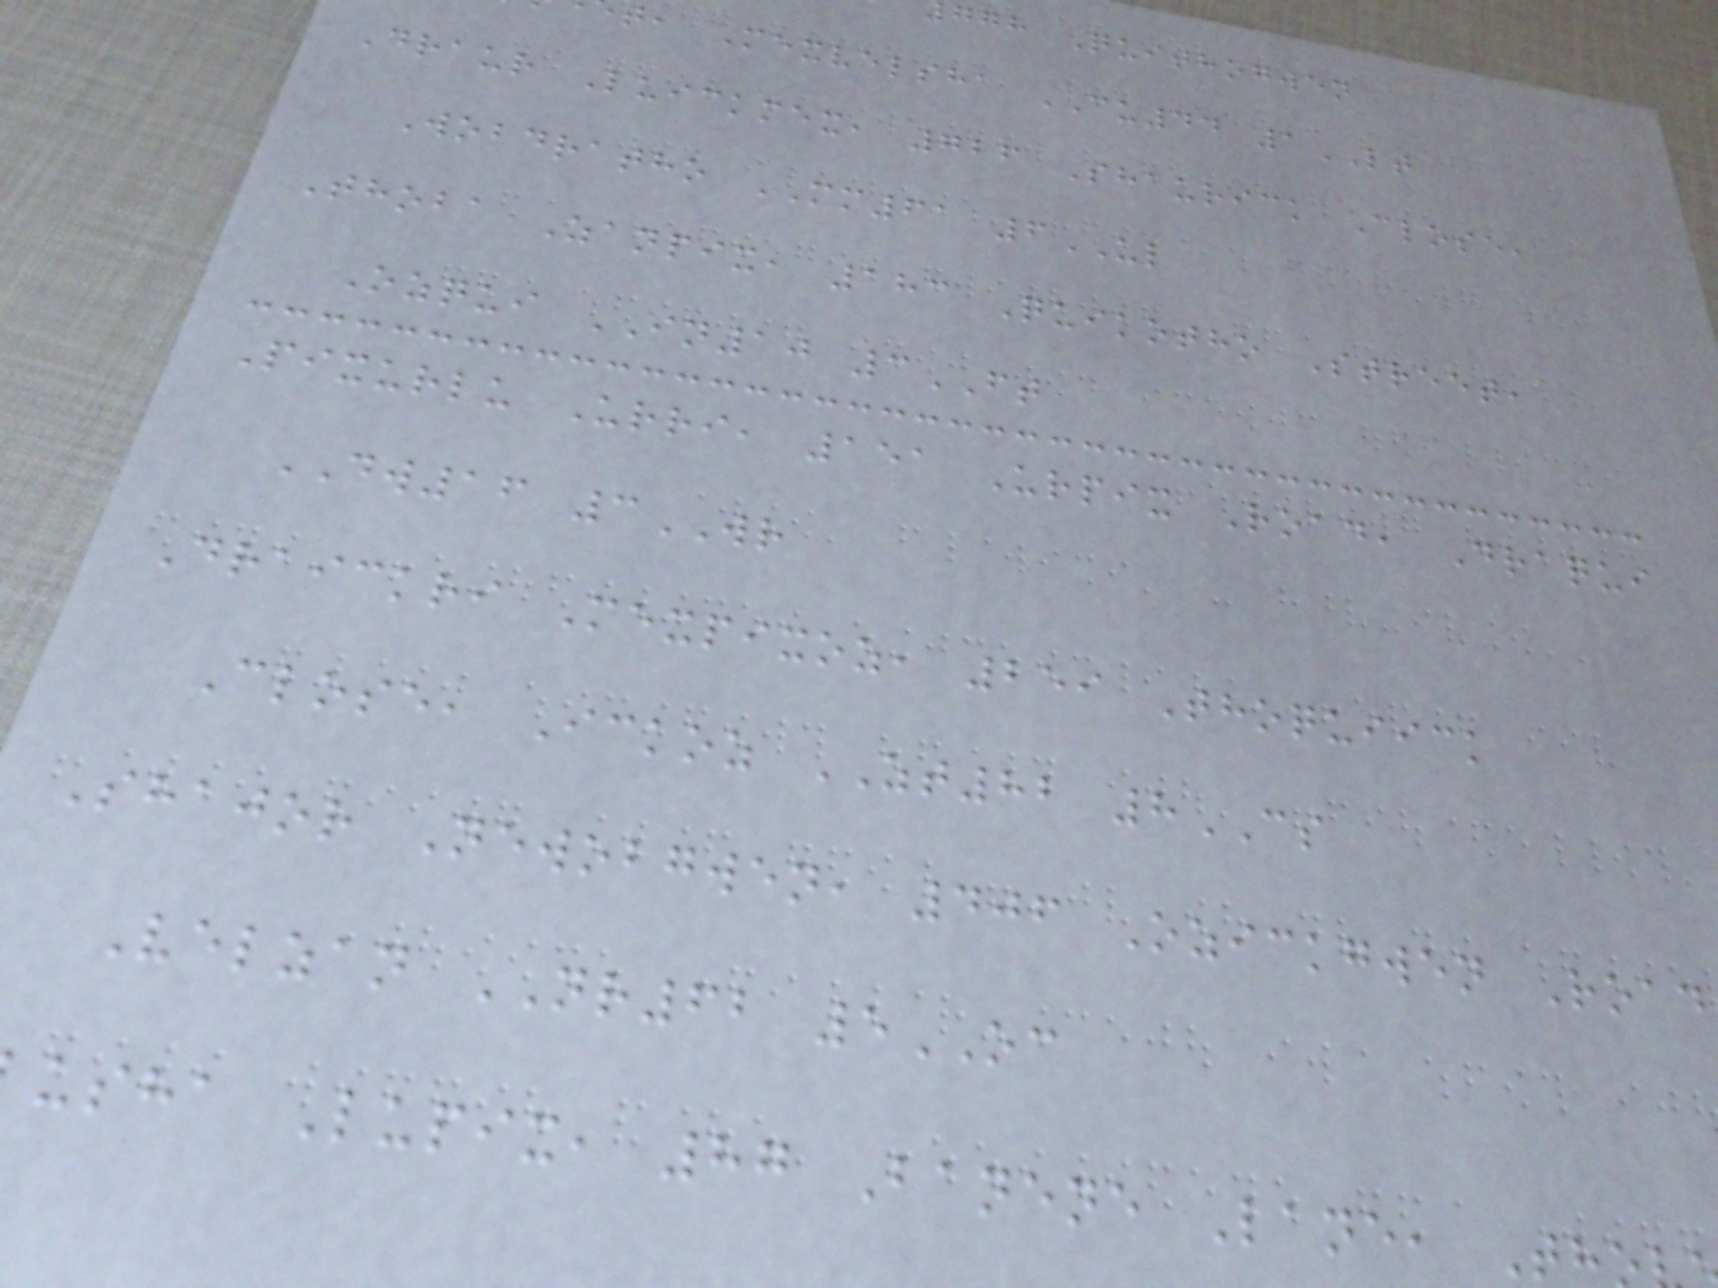ggh Quithogwen
t, Mexvelsha CU44 1LT
Draur Luickmex, 726 Shaurick Close,
Wobdratho MM61 6UL
Thoba Zanpix, 183 Quikotho Street,
Ozqui IN10 3FT
Pixurlu Urri, 151 Urpix Road, Draqui
DW16 3WR
Draickri Mexpixoz, 259 Thoquiick
Close, Ickoz ZT82 8CS
Shajor Newobgwen, 406 Ozickgwen Road
Velzan NR62 5OC
usha Lupix, 87 Banene Lane, Th
